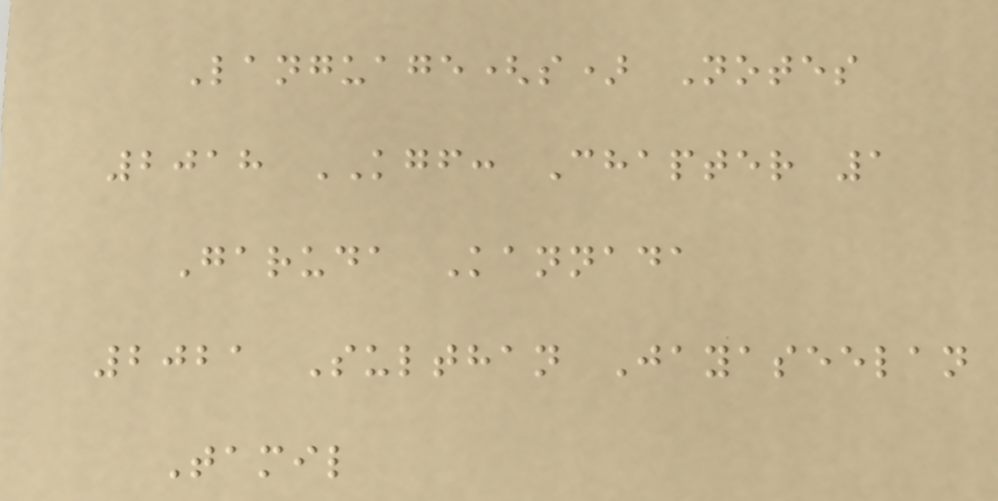Language(s) Notes
2018 KGF: Chapter 1
Garuda Kannada
2021 Sulthan Jayaseelan
Tamil
